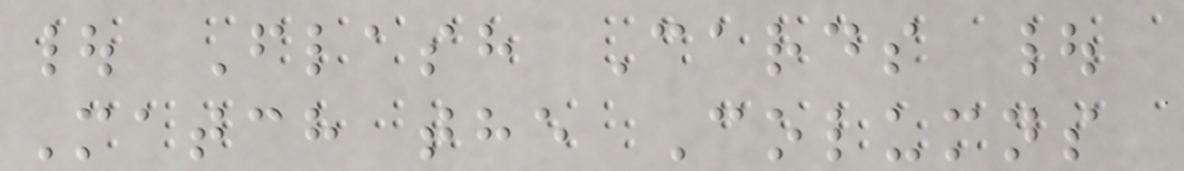| Flash Cards |
Match the Columns
